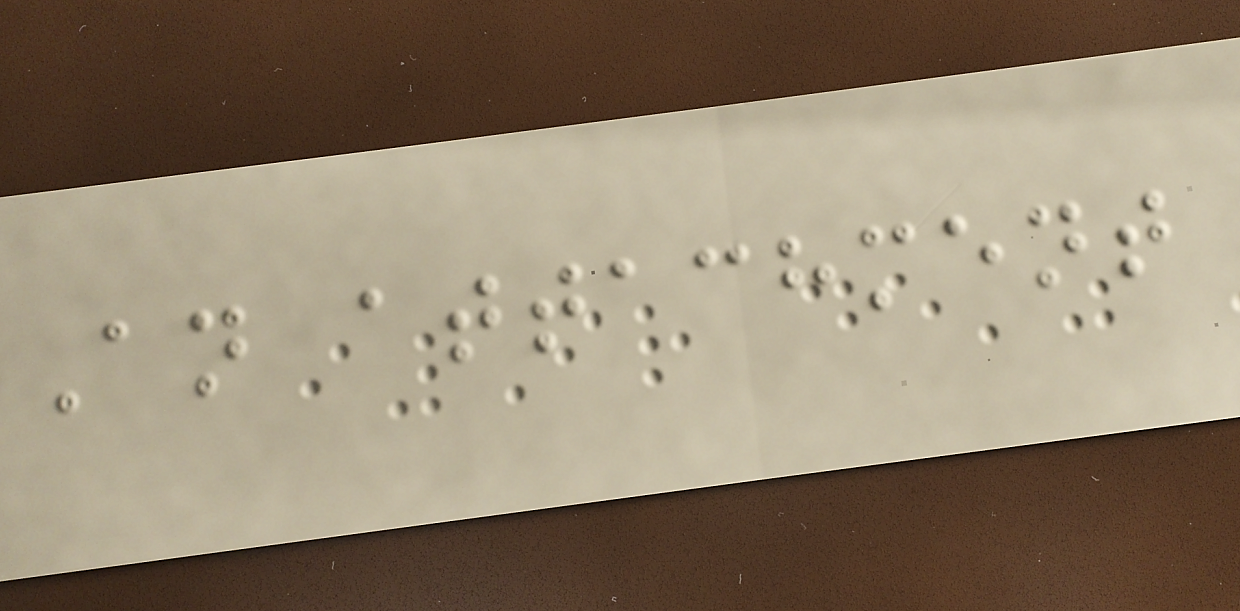An attachment
